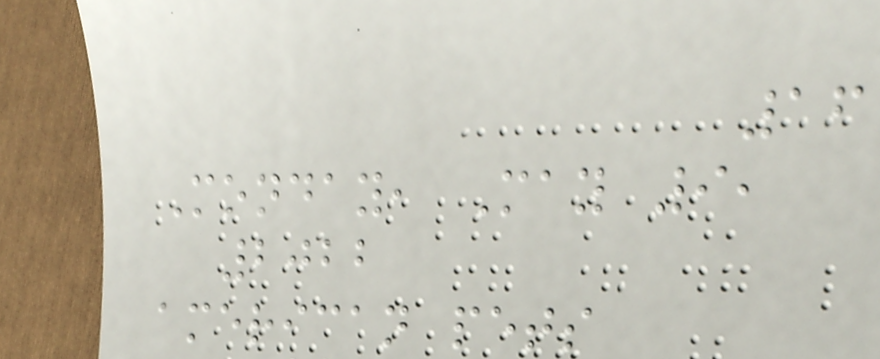16
Monday, May 9,
2022
american pets
